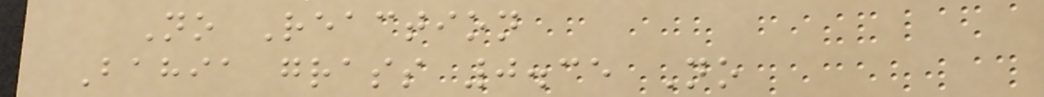No Reaction
Bahia grass 0.35 No
